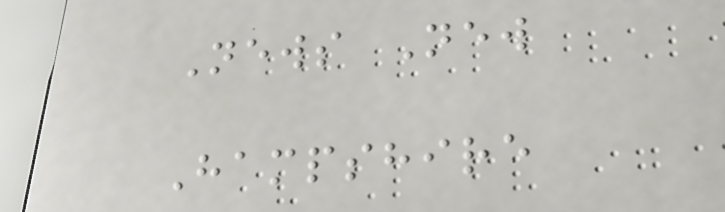News New
Hampshire
